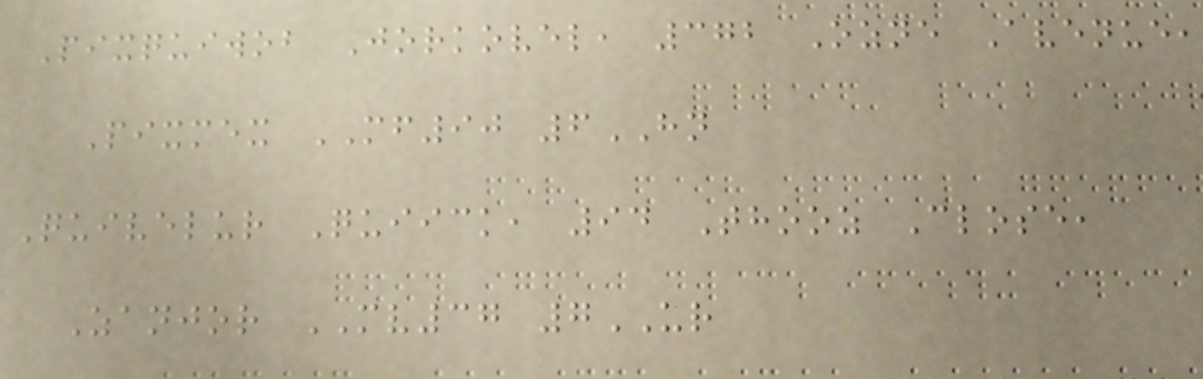Pixquiwob Jorkovel, 372 Ozne Avenue,
Pixmex MF90 6HN
Quivelur Quiick, 94 Thooz Close,
Zanjor MV37 7UR
